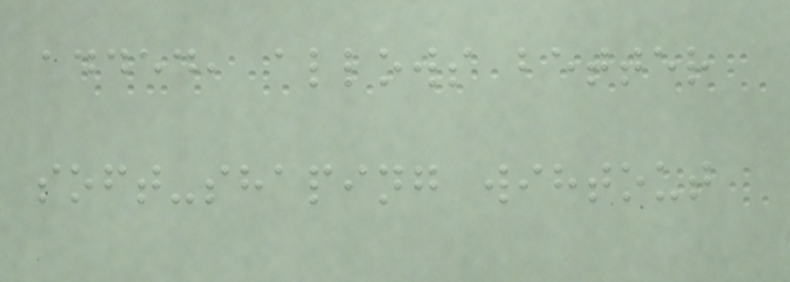added, allows better
soft-shaping wihtout
